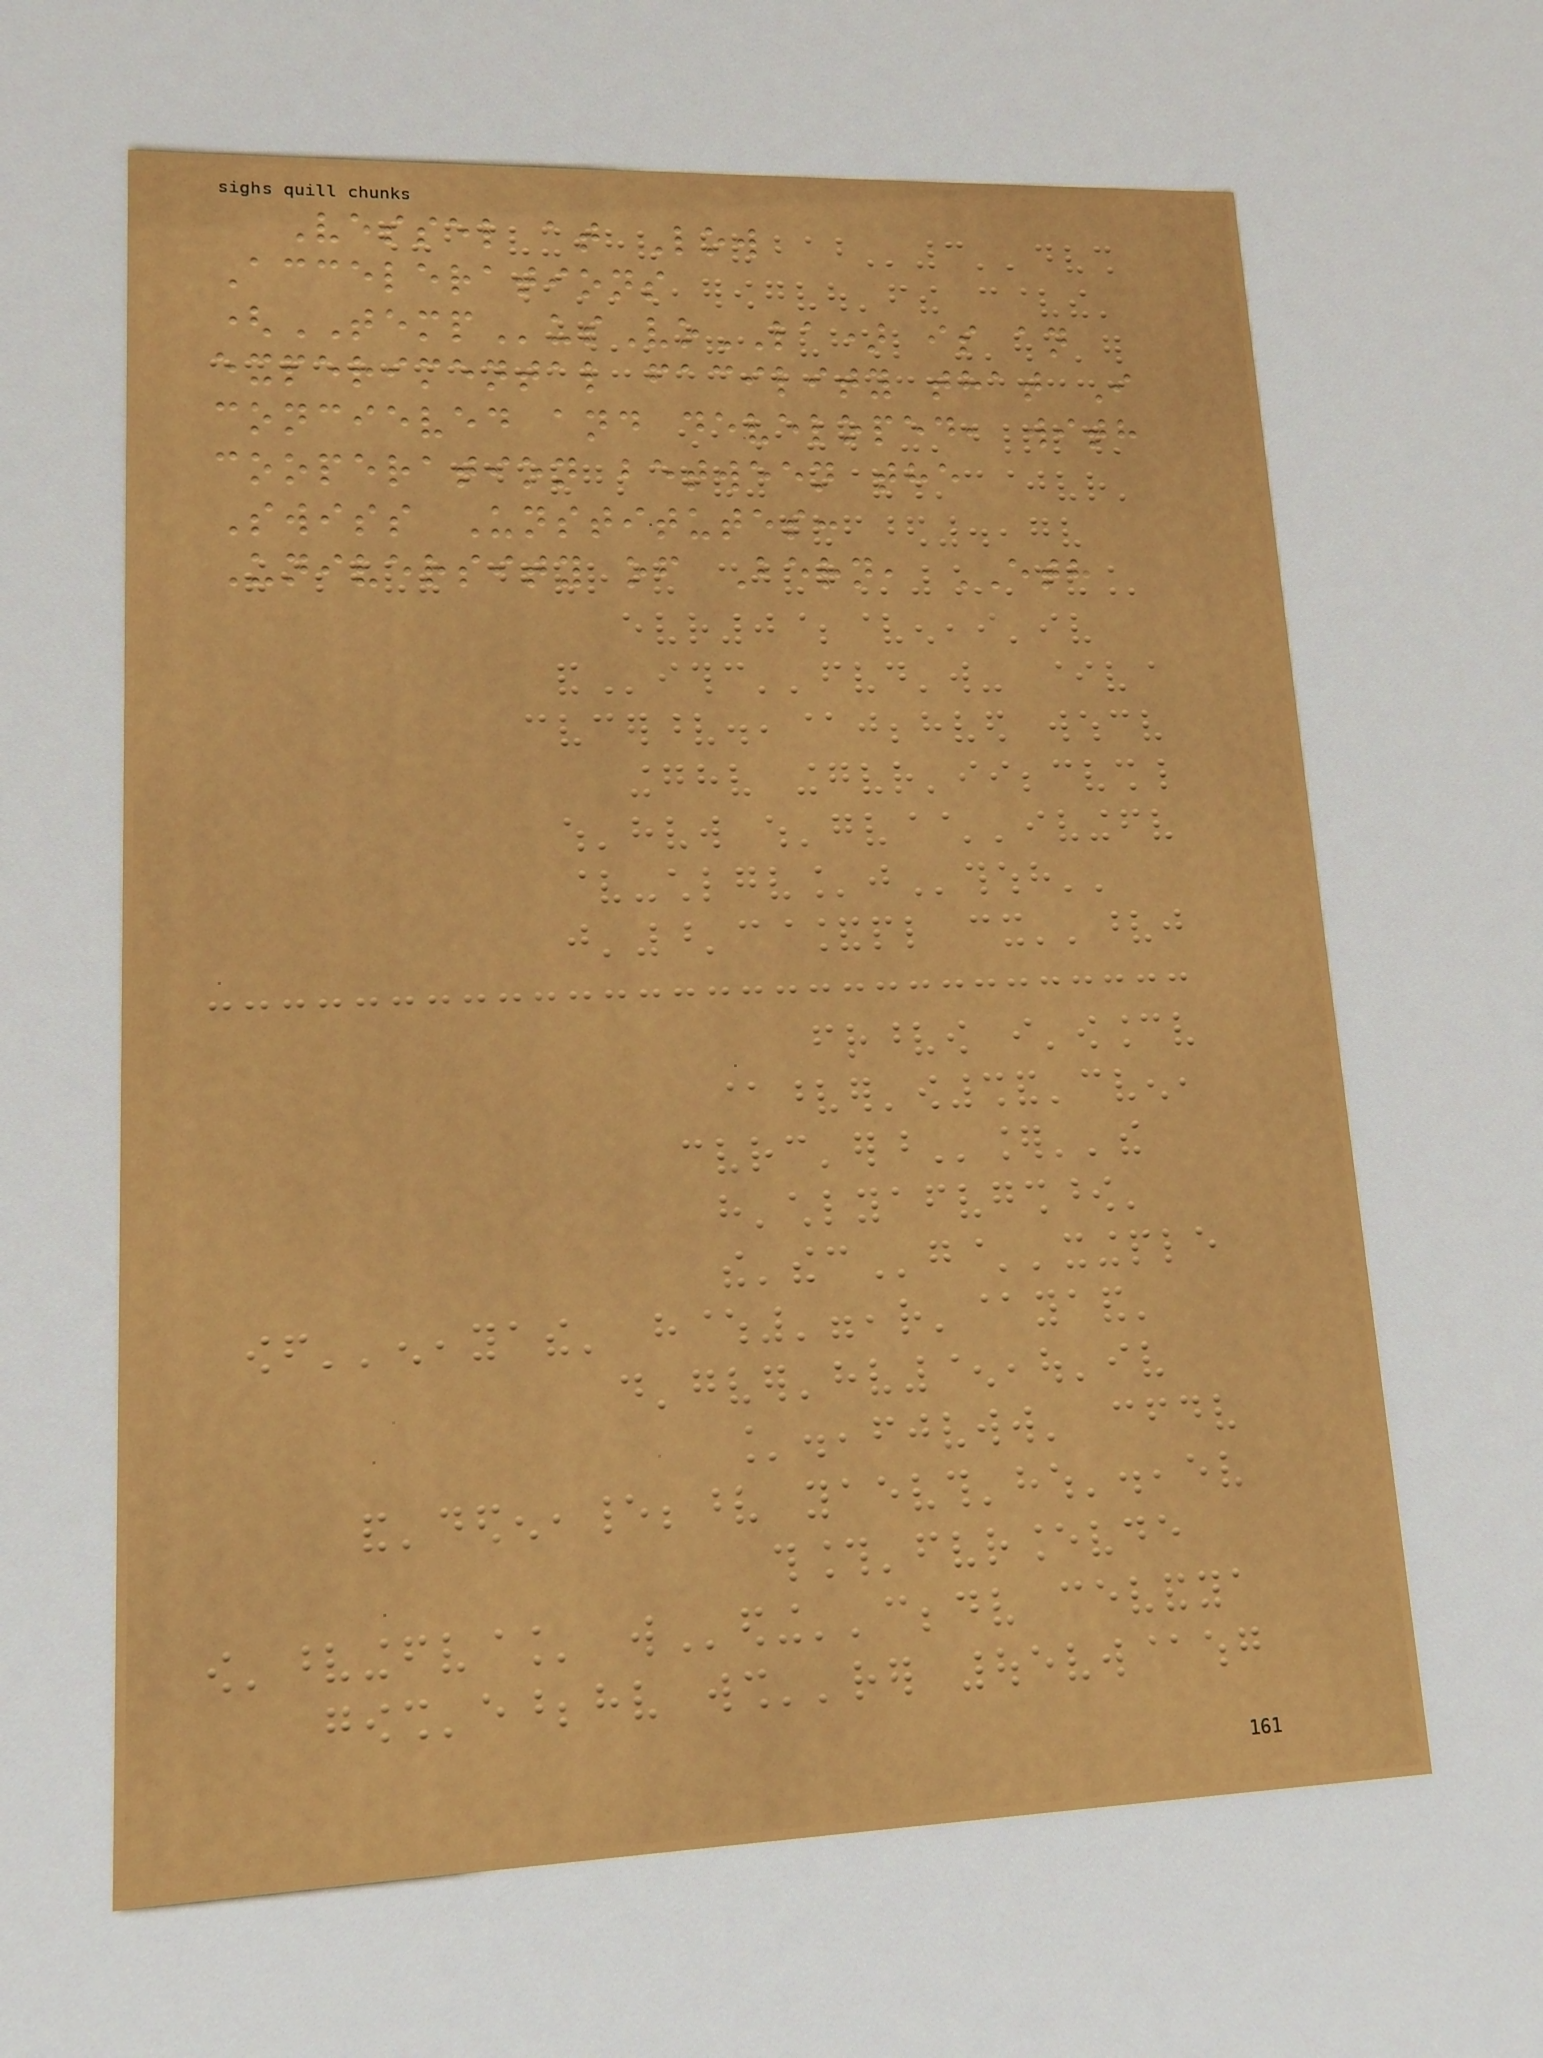Vessel at Low
Accelerations
(TEMPusVoLA) is an
experimental facility that I
concieved and developed, with
cooperation between the
Swiss Unstitutes:
University of Bern, ETH
